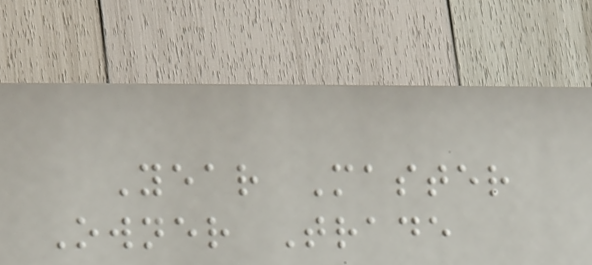Year Master
Owner Trade
